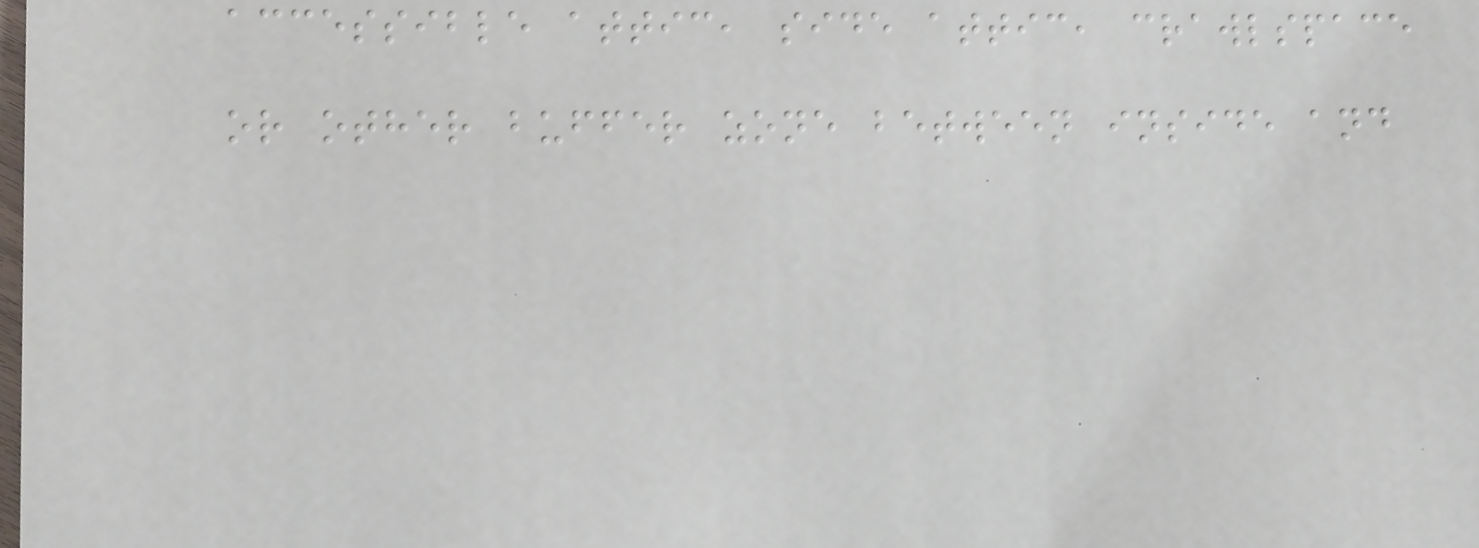accessible attic, side attic, crawlspace
or other buffer zone between inside and
